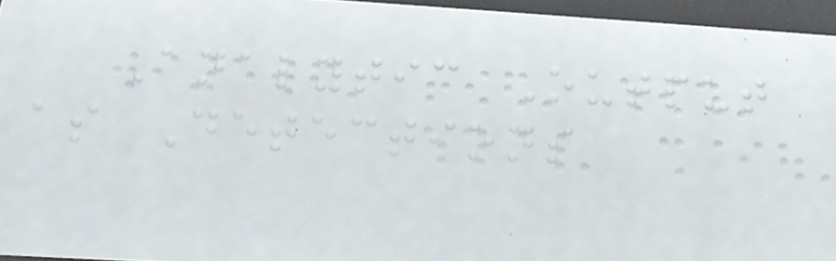Analytic Output
as Detections
